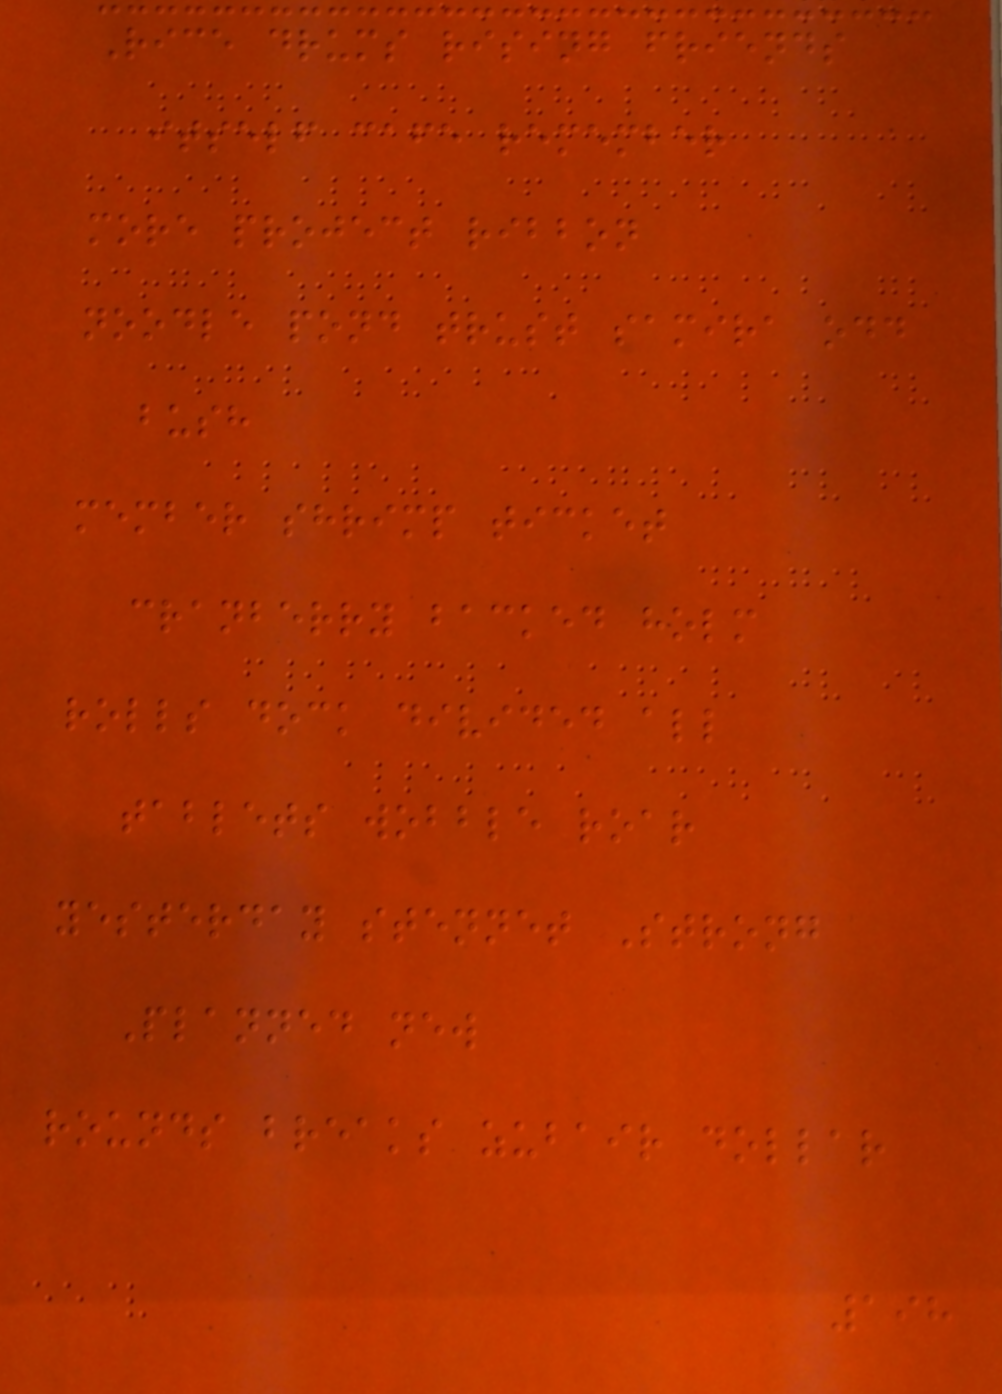Rice drums rising friends
itself cafe remember
more project ribbon
noodle pond trust samira odd
bush
member shrimp ticket
cranberry backed holm
rolls dock divided all
tablets wobble roar
yesterday stennet Strong
Planned new
rounds breaks zubair dollar
198
